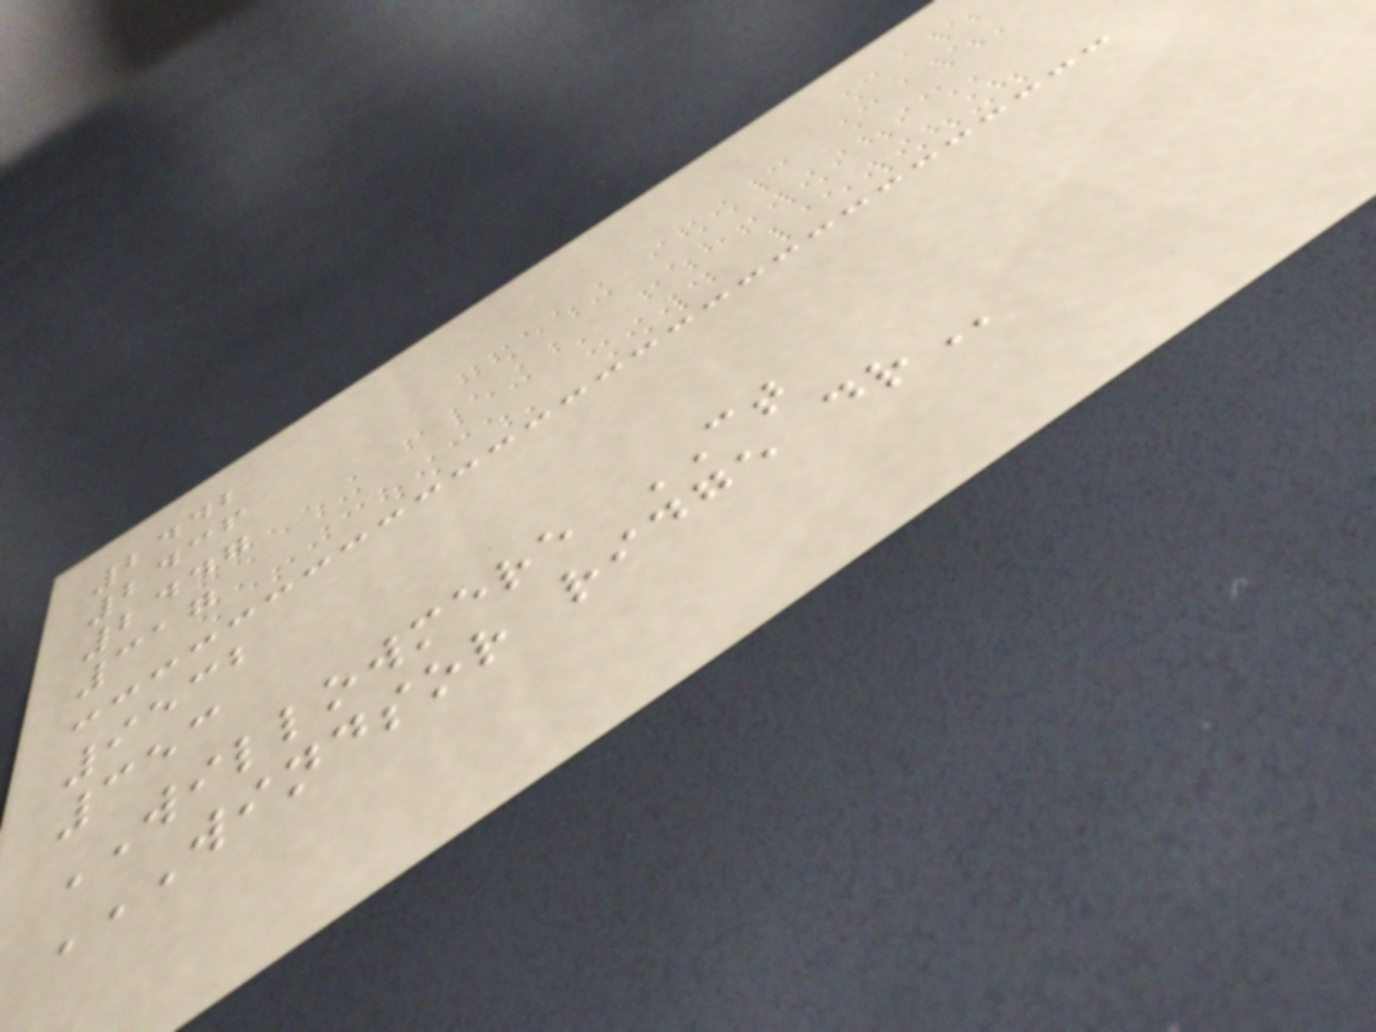2442
2436
2447
317
9532
353
WILLOWMERE CT
WINDSOR RIDGE DR
